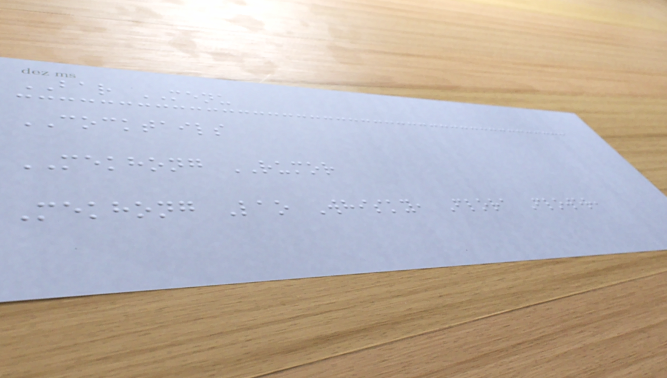BAR MENU
COCKTAILS
MEKHONG RUMOR
Mekhong Lao Whisky, Flora Flower,
